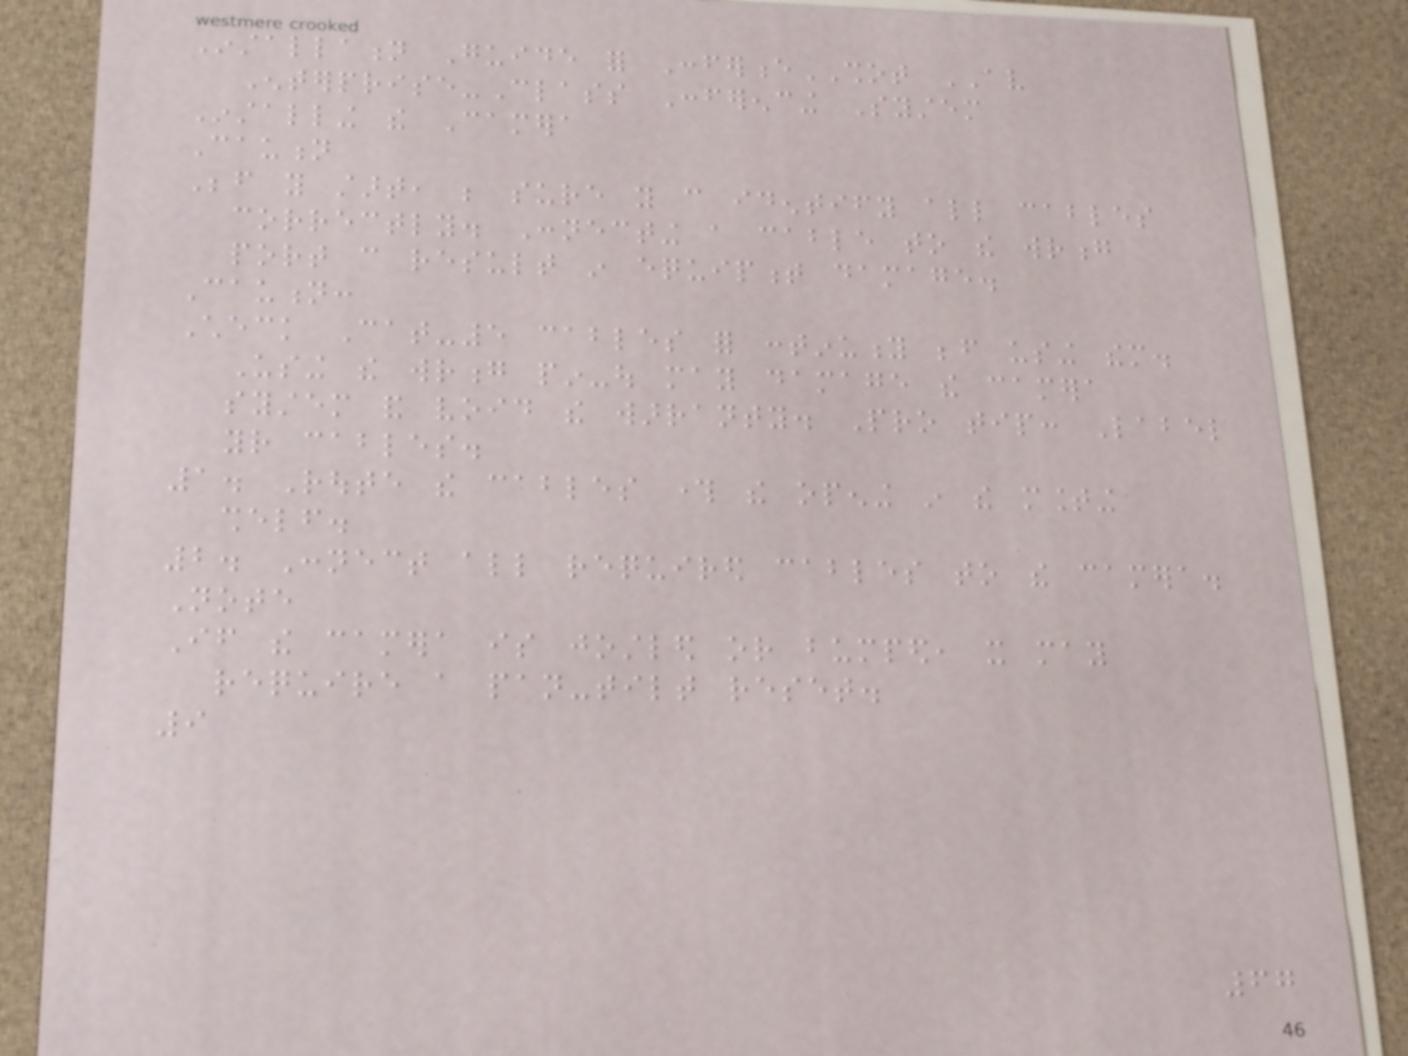Installation Guide for ConferenceSHOT AV
Enterprise-Class Conferencing System
Installing the Camera
Caution
Before you start, be sure you can identify all cables
correctly. Connecting a cable to the wrong
port can result in equipment damage.
Caution:
Check Cat-5 cables for continuity before using them.
Using the wrong pin-out may damage the camera
system and void the warranty. Pro tip: Label
your cables.
1. Route the cables through the opening in the mounting
shelf.
2. Connect all required cables to the camera.
Note
If the camera is jostled or bumped, it may
require a pan-tilt reset.
9
67
